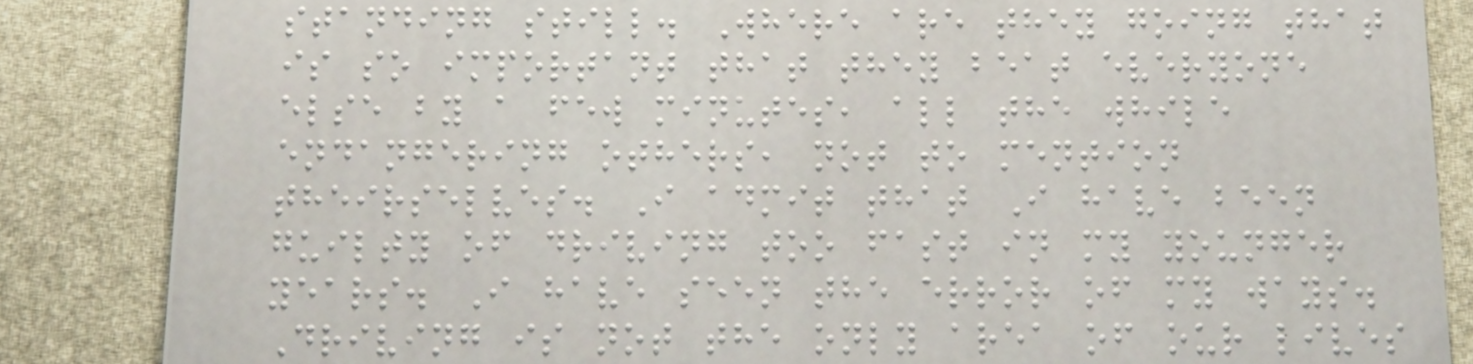standing still. Where are they going that
is so important that they beat everyone
else by a few minutes, all the while
endangering others, not to mention
theirselves. I admit that I have been
guilty of driving too fast in my younger
years. I have seen the error of my ways.
Driving is not the only area of our lives
